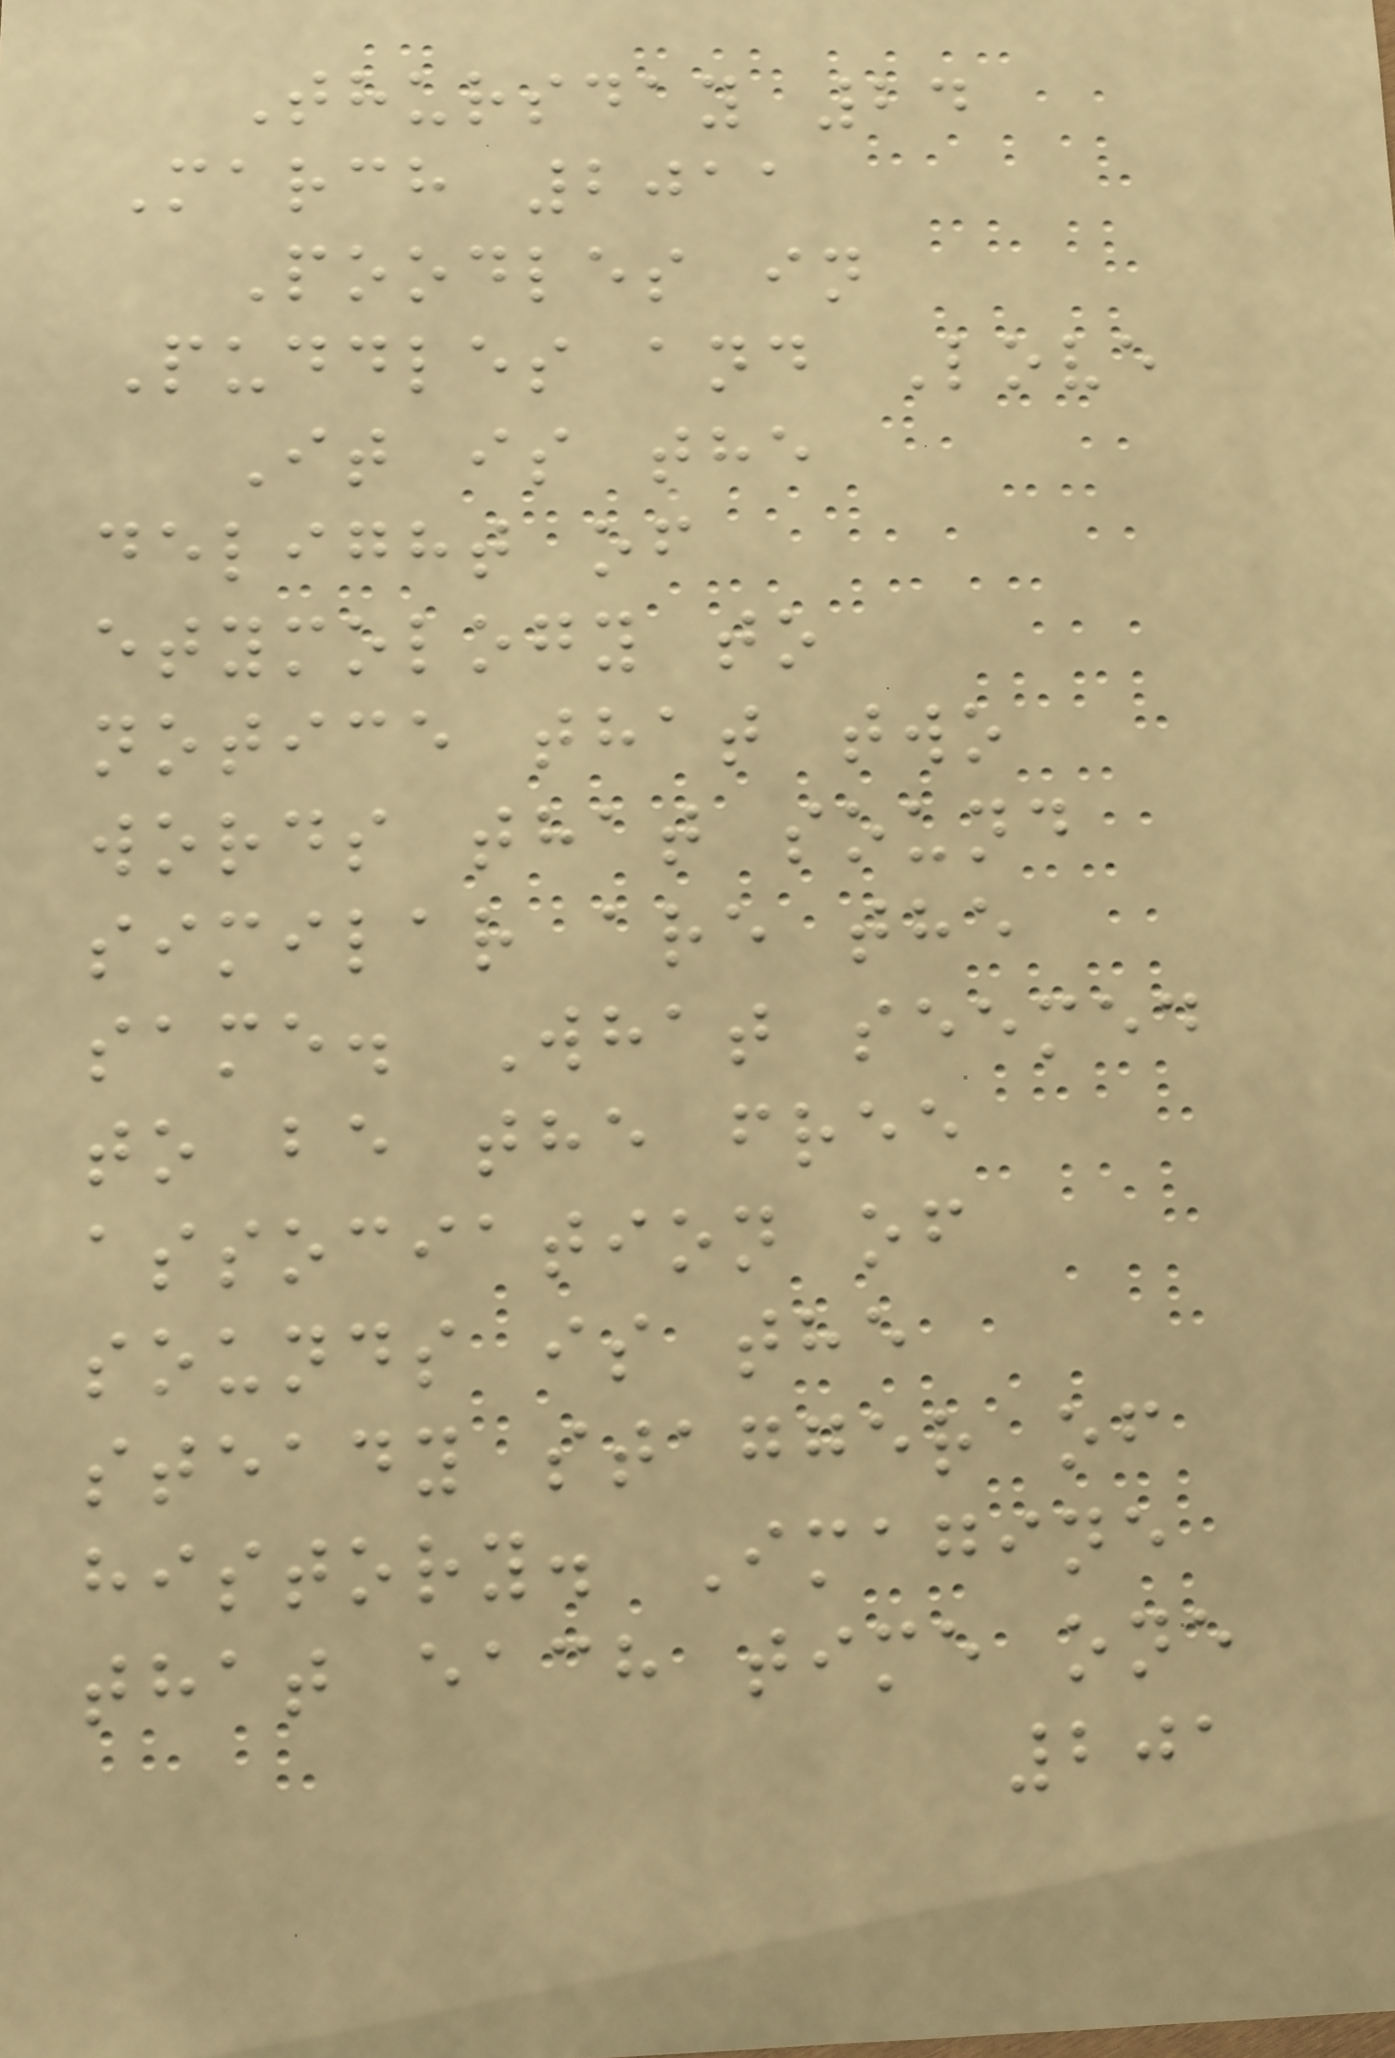Thursday 24
March 2011
Poodles in
Puddles and Love
It is the
delight of
etymology to
notice that two
words that sound
similar are the
same. What seemed
to be the free
association of
sounds is the
steady stagger of
history. Imagine
that each time one
201
